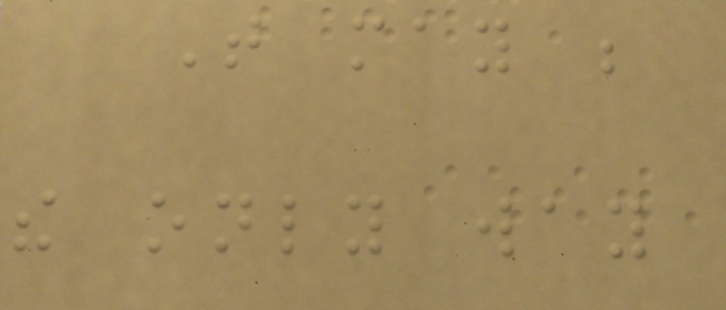That may be
the only way
